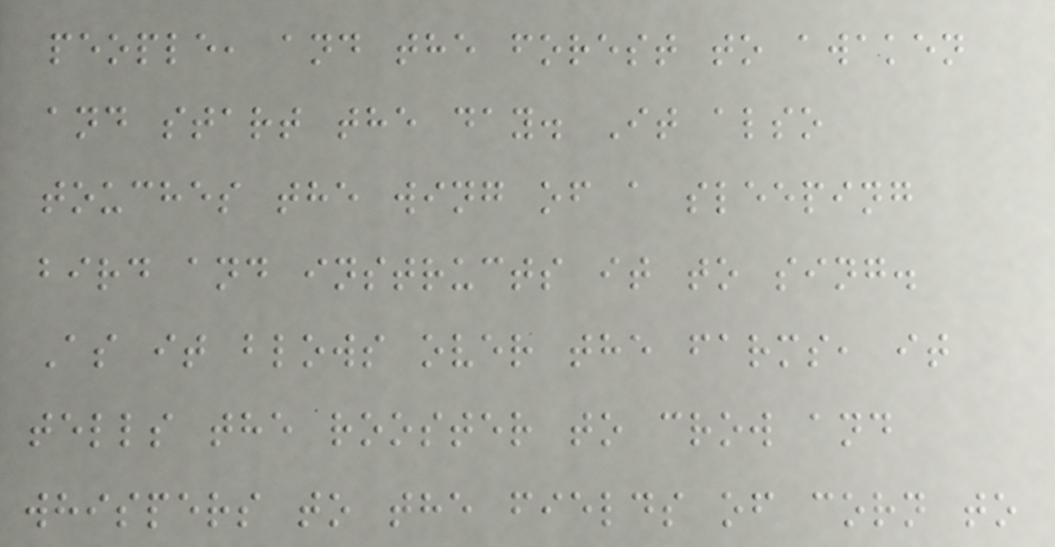people, and the forest to awaken
and start the day. It also
touches the wing of a sleeping
bird and instructs it to sing.
As it blows over the farms, it
tells the rooster to crow and
whispers to the fields of corn to
